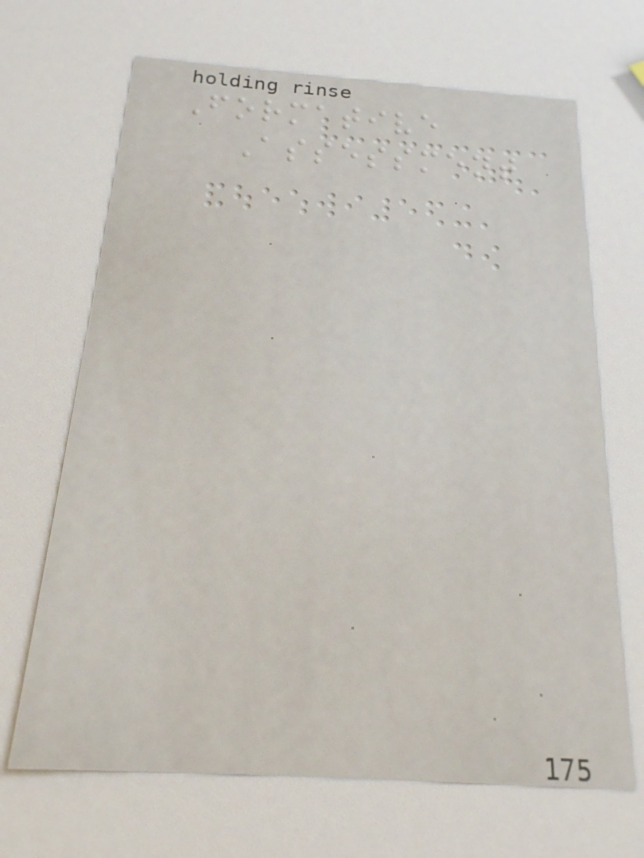Formative
Assessment
